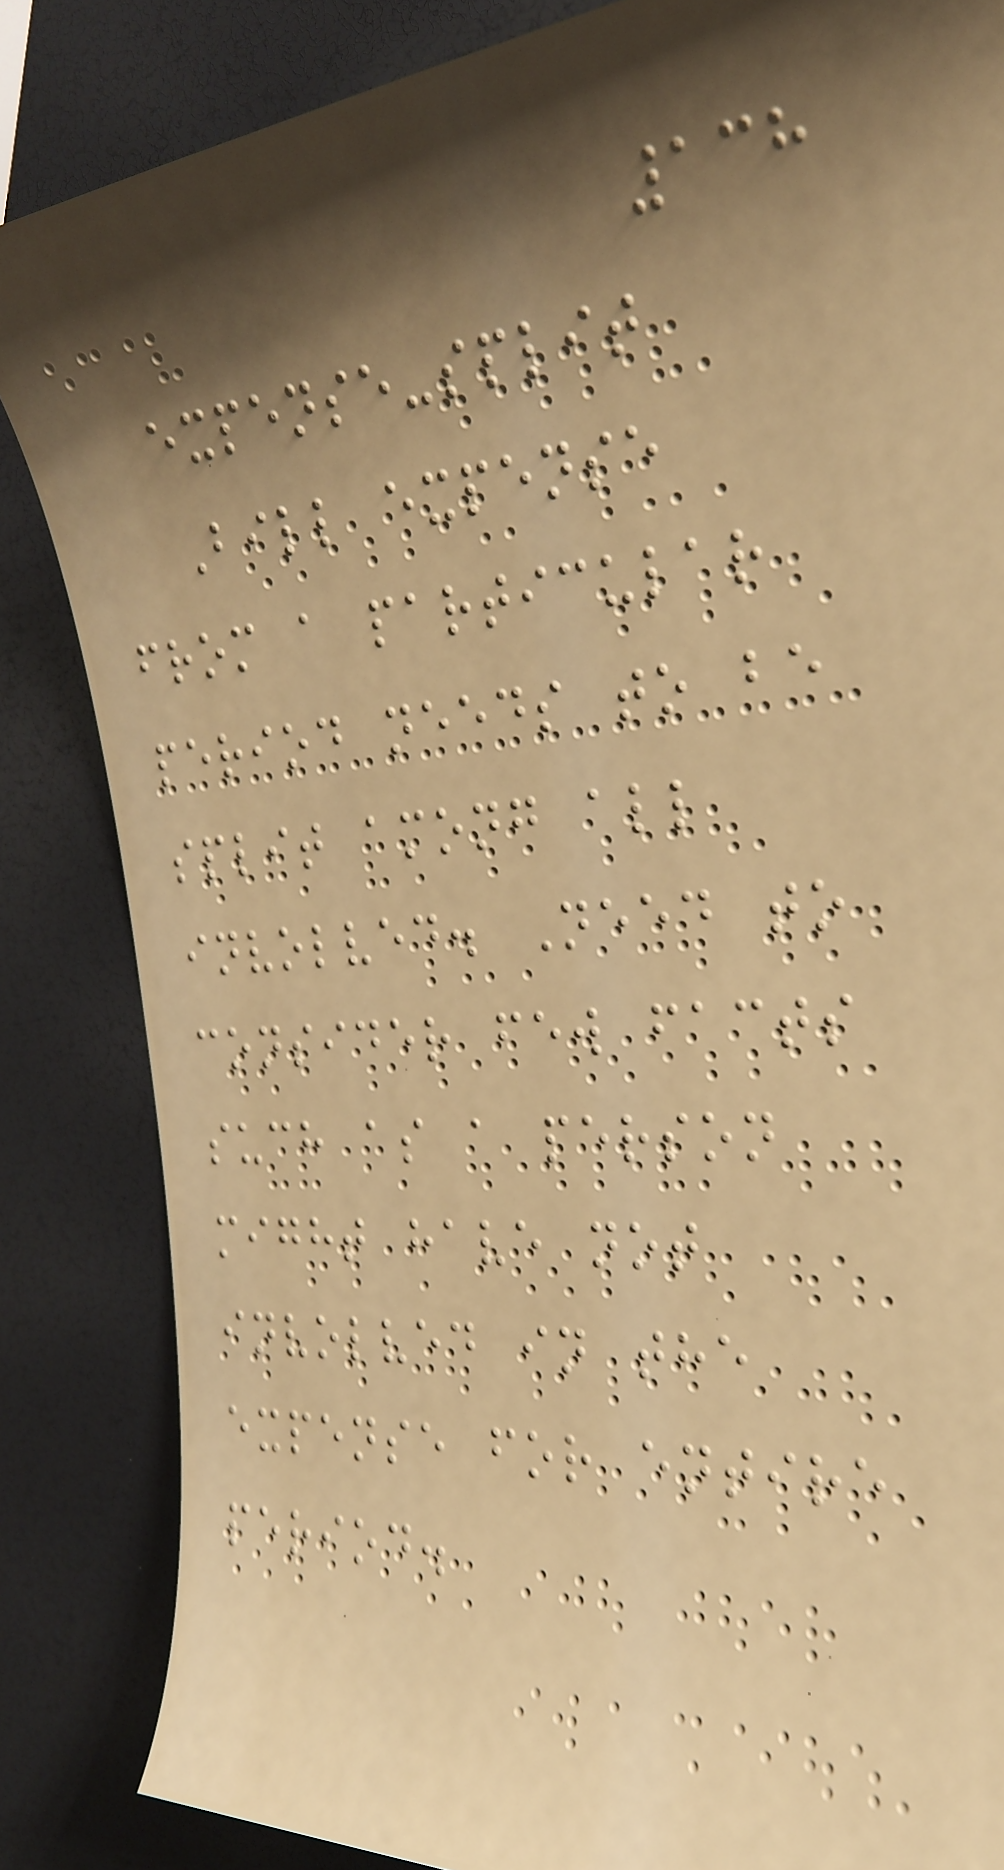138
expense-split
Bill expense
from a particular
period needs to be
split among all
involved. Need to
consider few facts
such as a person
might have not
involved in the
expense for entire
period.
